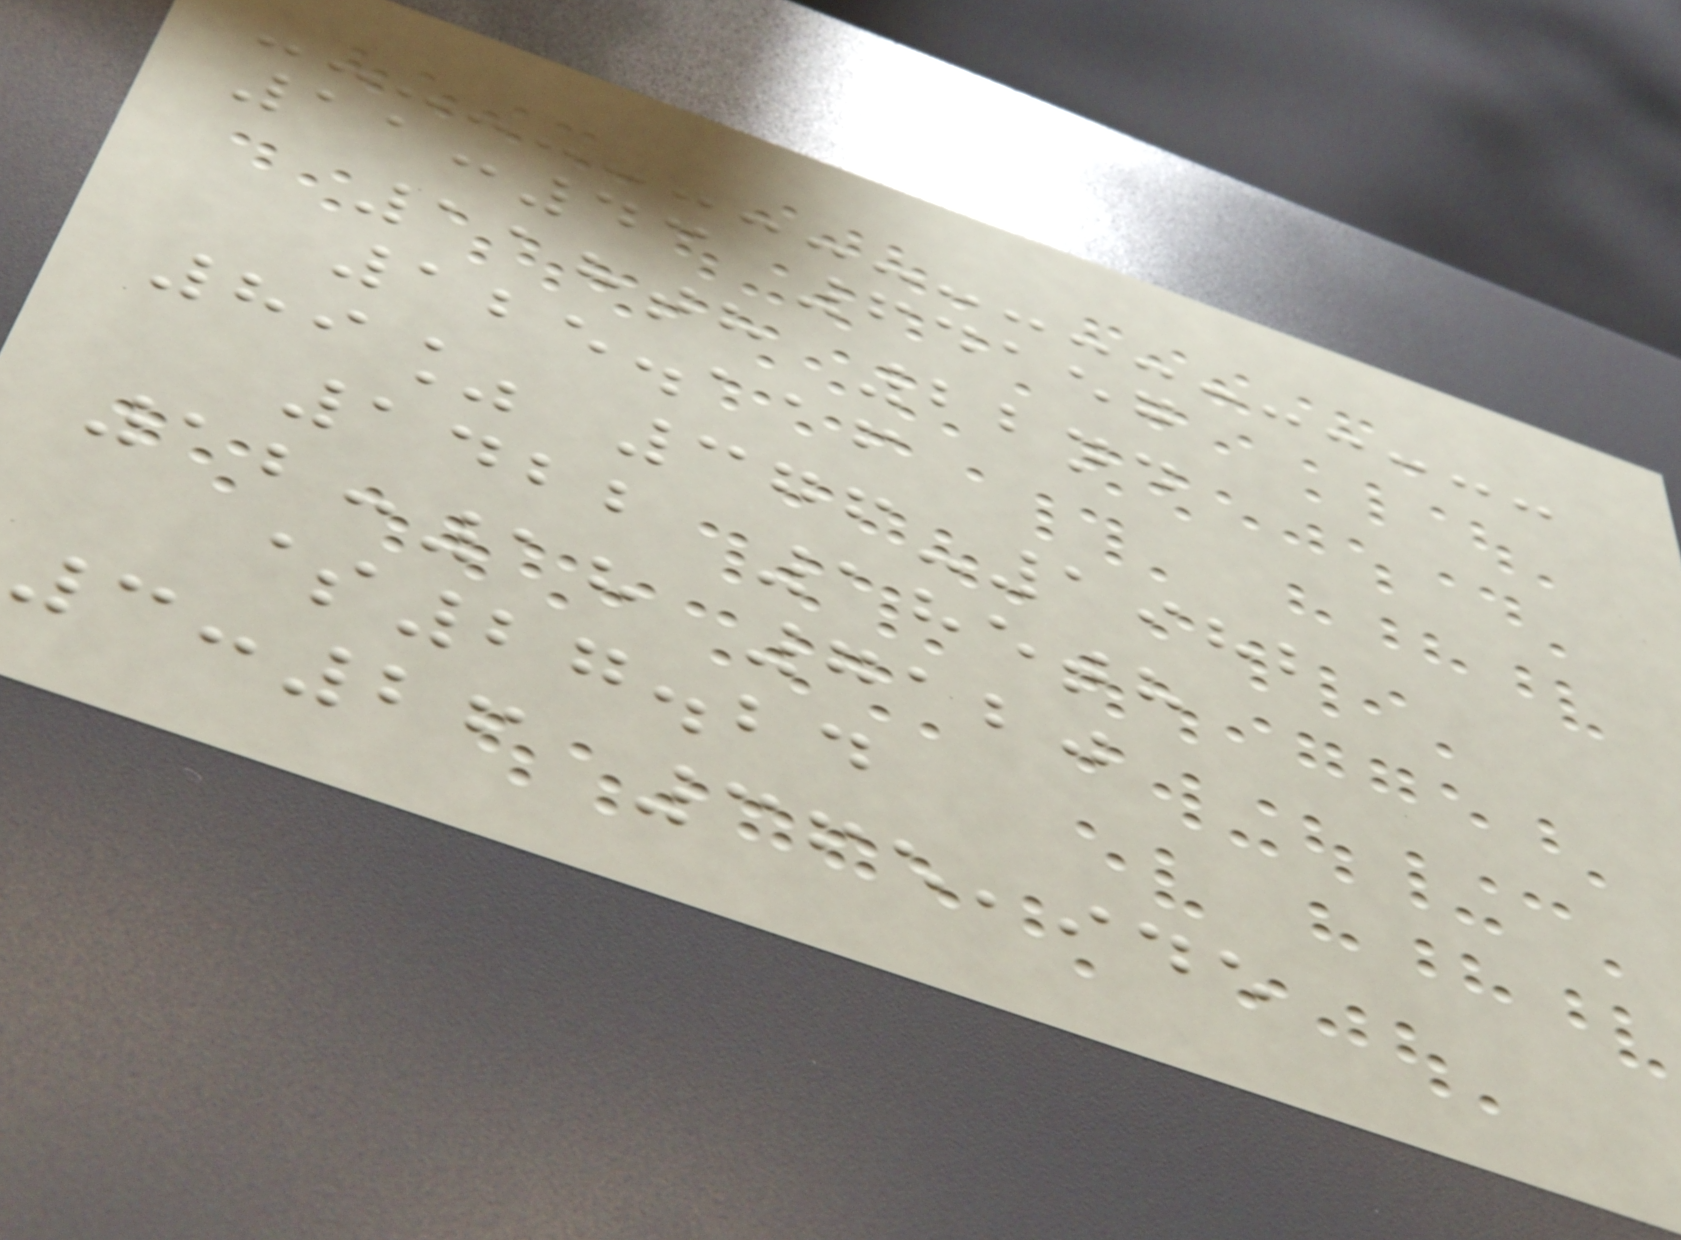11:43 64157
118th 22nd
125.116
89% 376-1982
1422 185th
12:18 7120
$27.24
3:26 365,945
